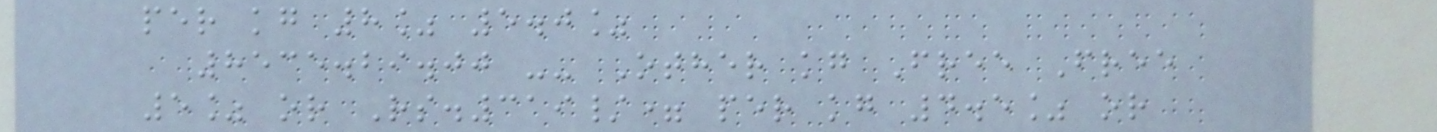per kg 8% 5.0%
8535.29.00 -- Other kg Free Free
5% or Rs.319/= per kg 4.5% or
